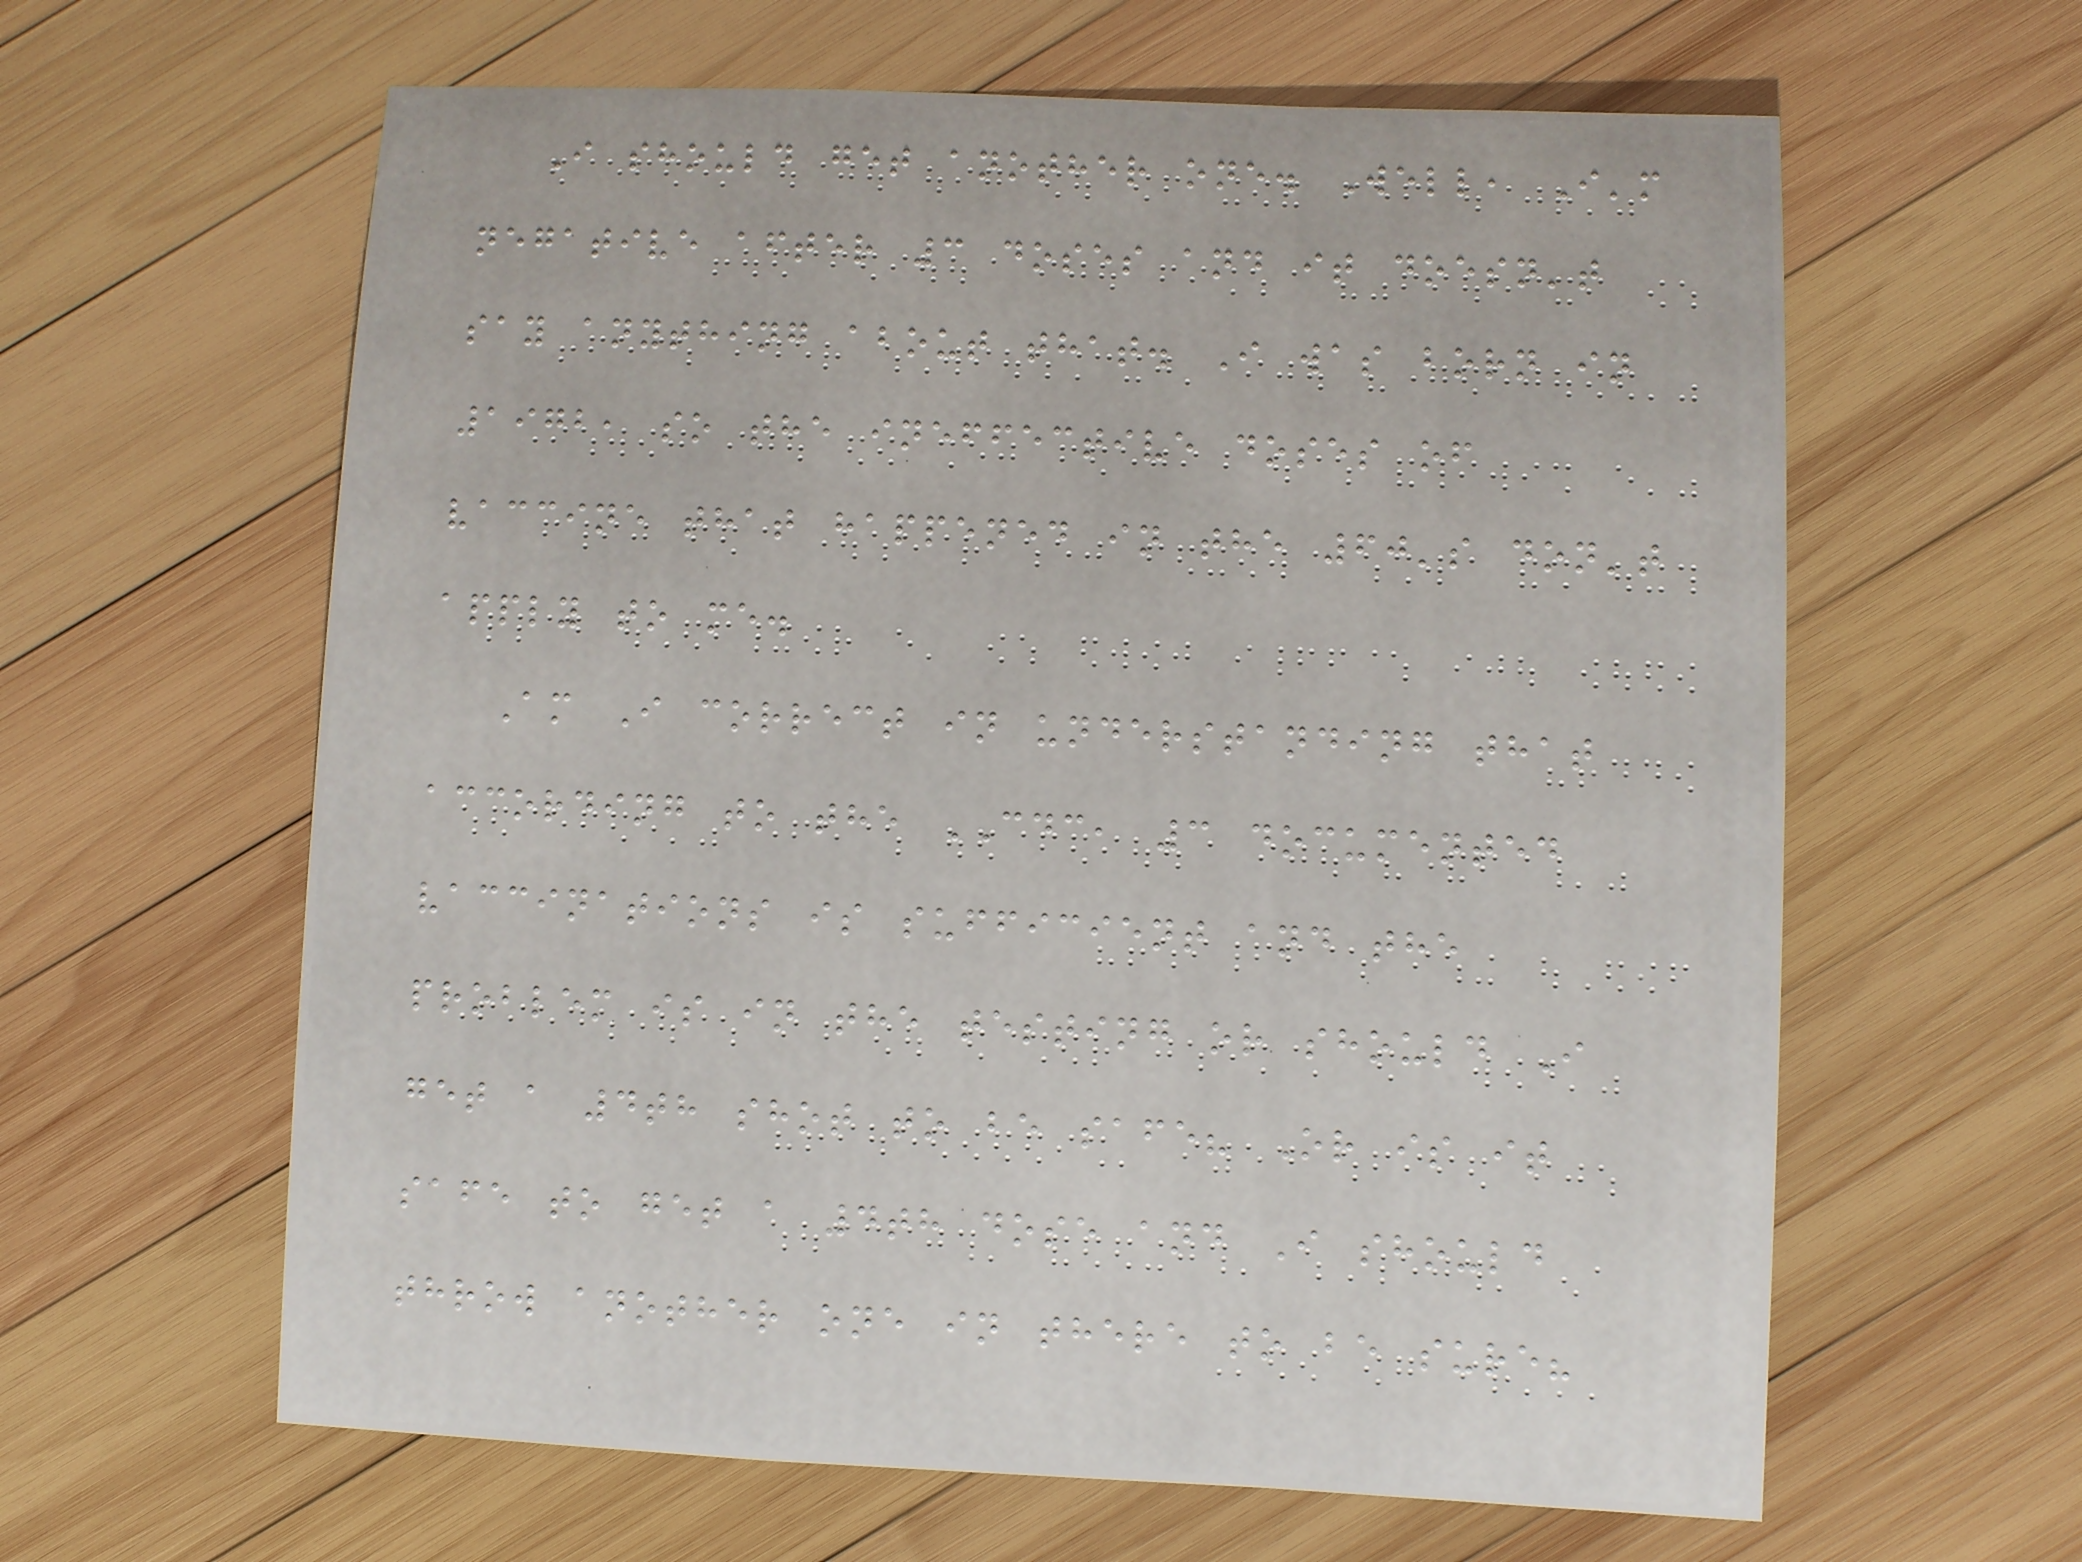I should get another one. Well, I'm
negative after 3 doses and it doesn't
say anything about that. I was born in
1972, so the ineffective doses of
vaccine that happened in the 60's don't
apply to me.
Am I correct in understanding that
according to the CDC, 3 documented
vaccinations is sufficient and the
problem is in the testing or should I
get a 4th shot to be safe? Or is it
safe to get a 4th dose and I should
throw another one in there to be sure?
